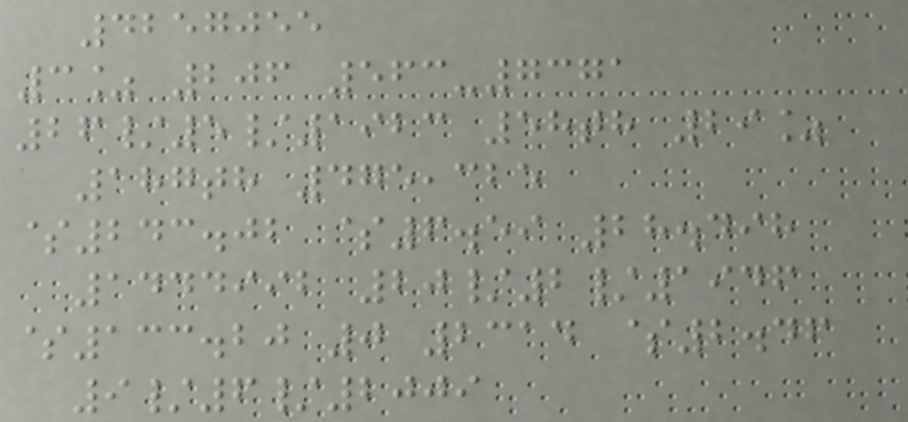4257055
3% 206 563-7371
26/5/1923 58th 29%
187th 475,325
$243.02 $6.59 28.498
1444992 20/2/1946
$133.20 0 2314 $2.46
9/6/2009
